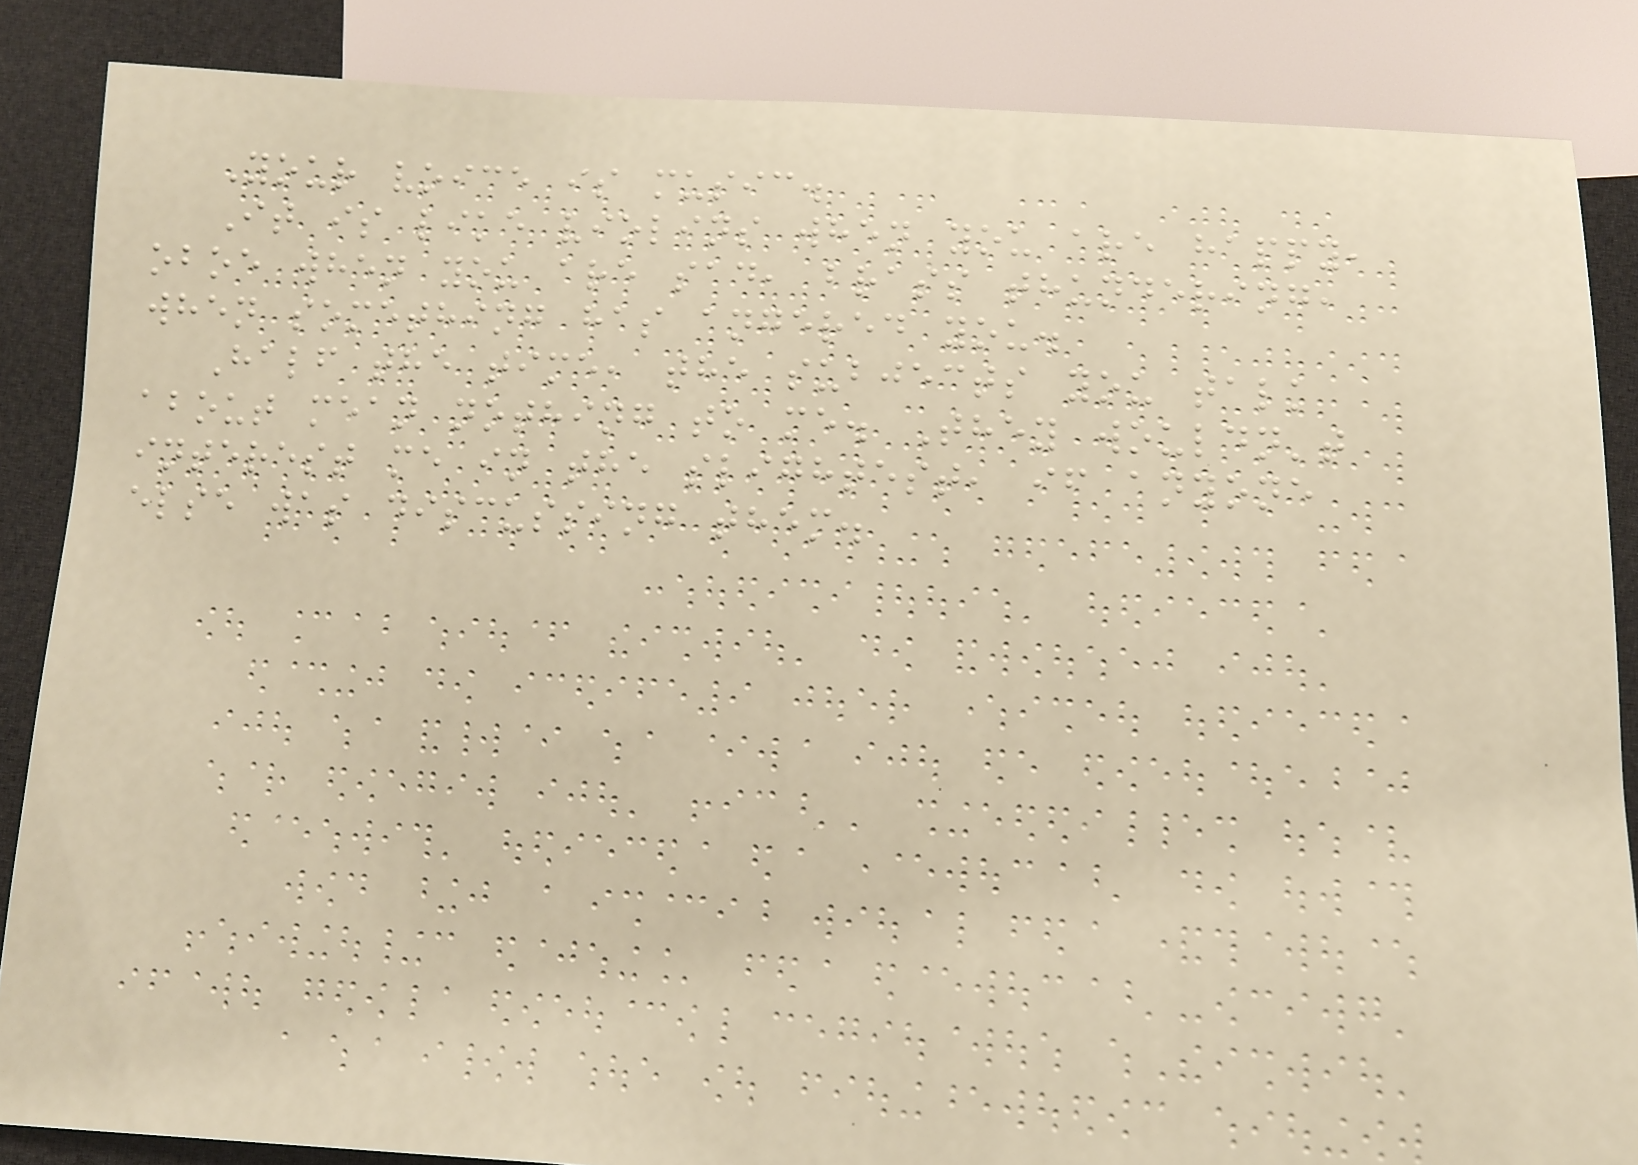Your voice is music.
It is like violins when you are happy,
oboe when you are sad, brass thundering,
when something has angered you.
Half the time, the subjects you talk
about mean nothing to me. They wouldn't
interest me in the slightest, if anyone
else was discussing them.
